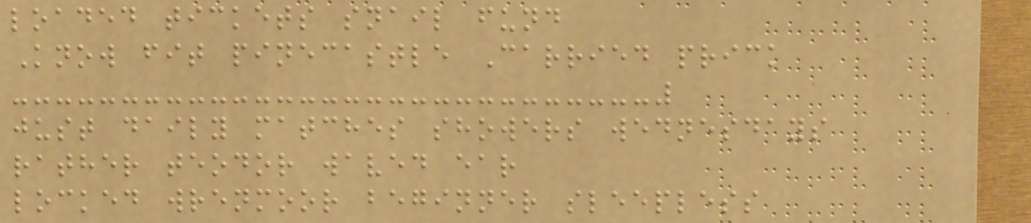loaded tickets snail fund
Know fit pinecastle Carried prick
just daily matches showers wednesdays
rather teodor waved ear
locked wrenmoor beginner sleepless
